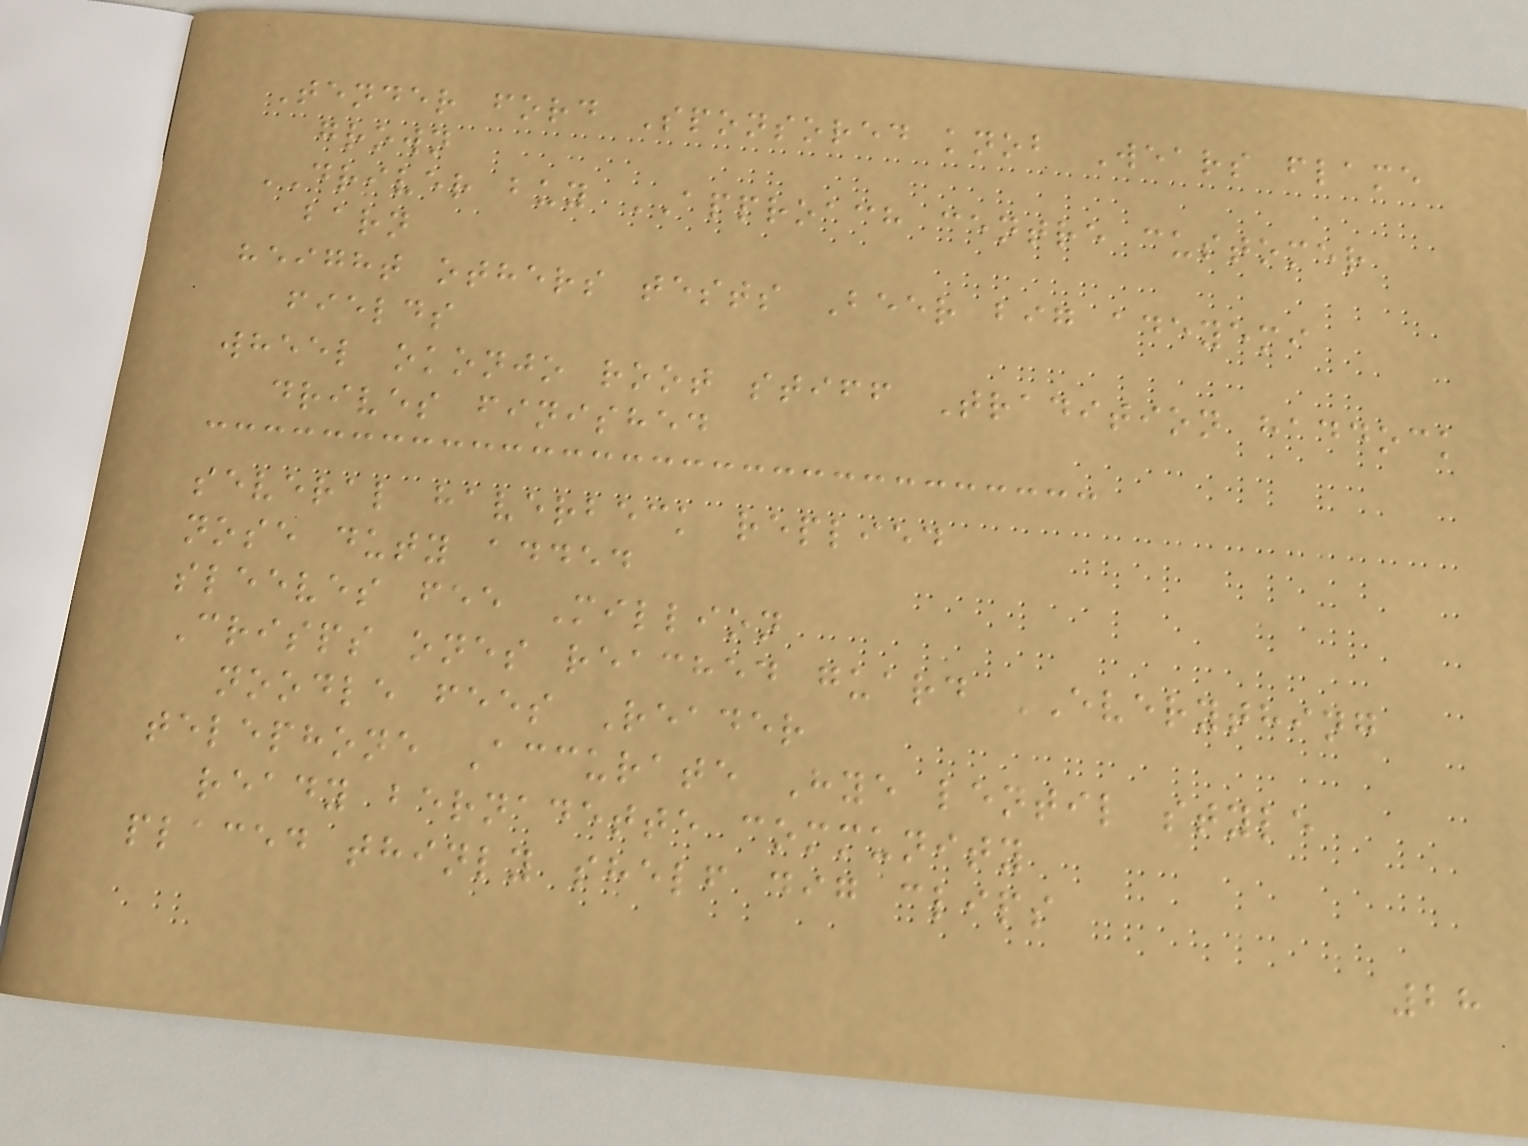Tender ford Sponsored knob Wears flame
grown
DRIVER buy APPROACH centre customer
barn
height others tests Beer big adeyemi
fields
wheel okonjo root stiff Tradition haddock
drives finished
several haverbeck replied
nose duty added
sleeves fee Million
Crisps ones reached guard EVERYTHING
noodle fees Reader
telephone Accurate Hye lentil style
ready bernadette community
placed thinly shelf dig clips
28
